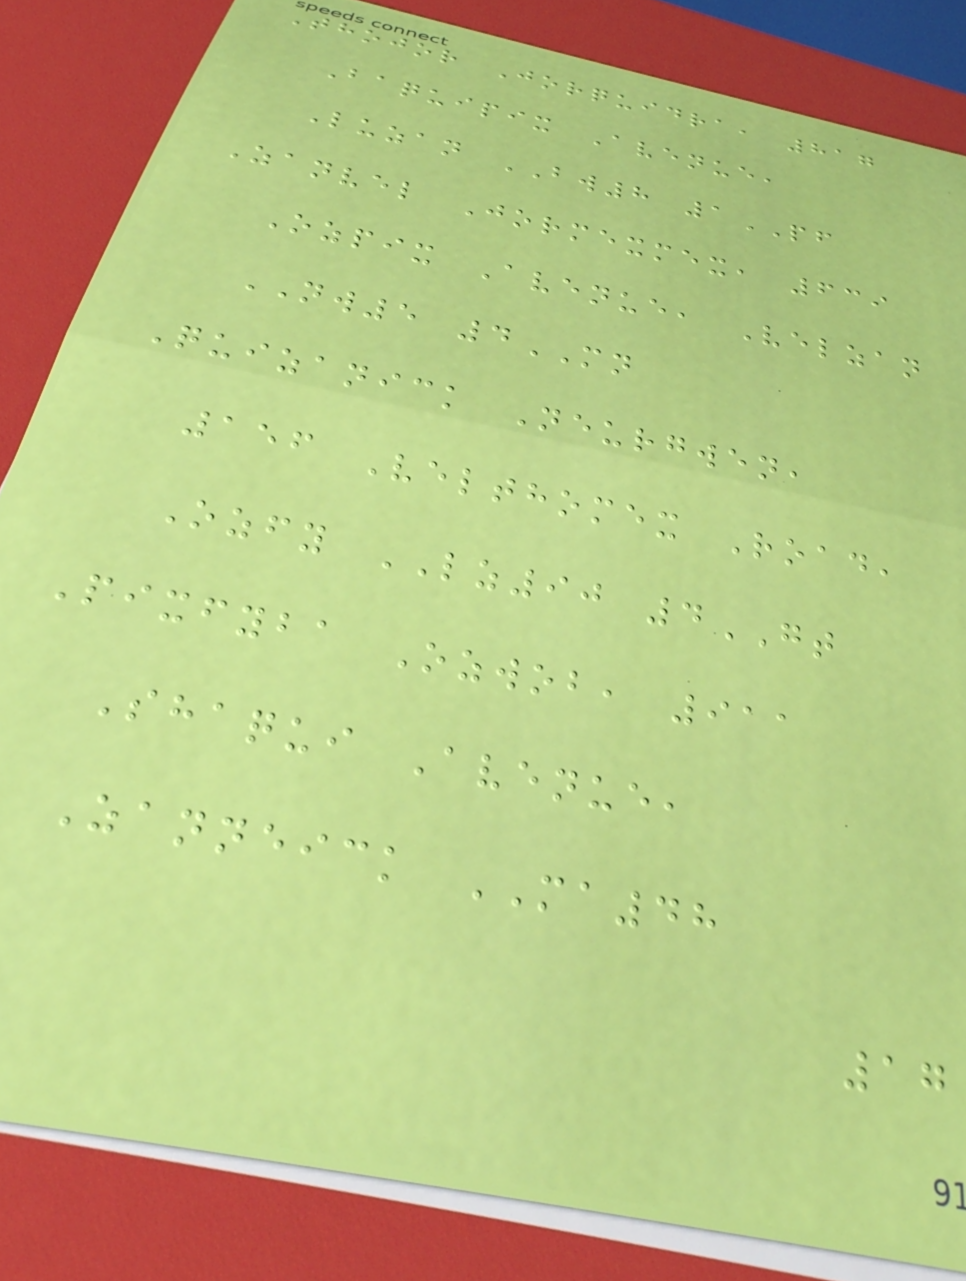Thojor Jorquidra, 817
Baquipix Avenue,
Luzan BW8 1PF
Zanvel Jormexmex, 639
Ozpix Avenue, Velzan
NW5 4MN
Quizanick Neurgwen,
156 Velthomex Road,
Ozfy LZ90 4GT
Pixfyba Ozwob, 911
Shaqui Avenue,
Zanneick MA48
17
